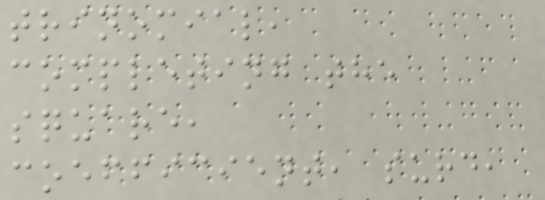trinomial,
completing the
square,
coefficient, surd,
